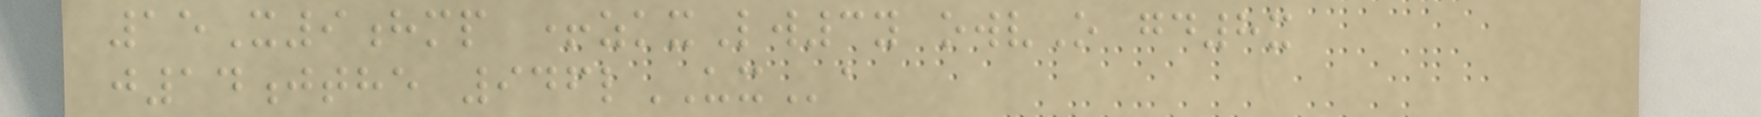15X9hmp +zkxLw3y owvO gd8x
j14jthe 946lUXa
